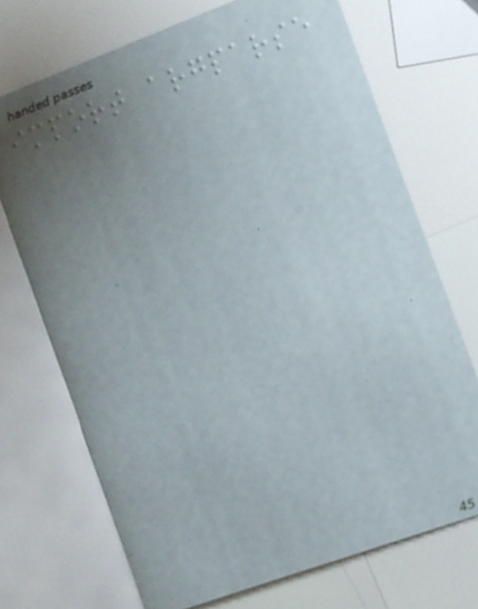import argparse
